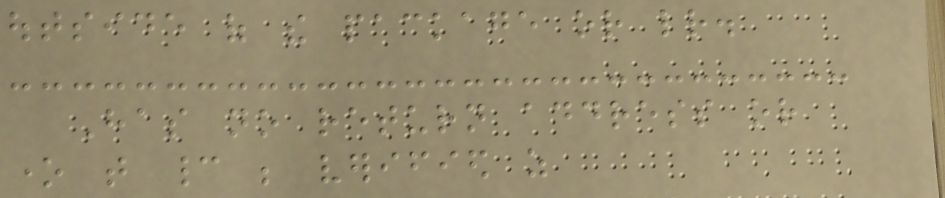outside of the package or letter.
Has no return address or
one that cannot be verified as
